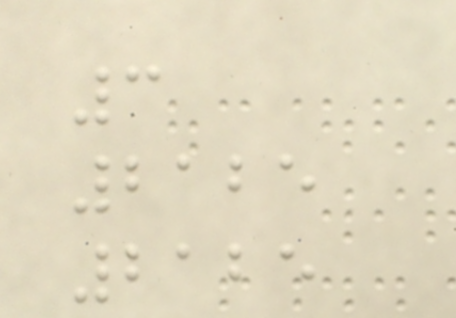3
2125
2125
